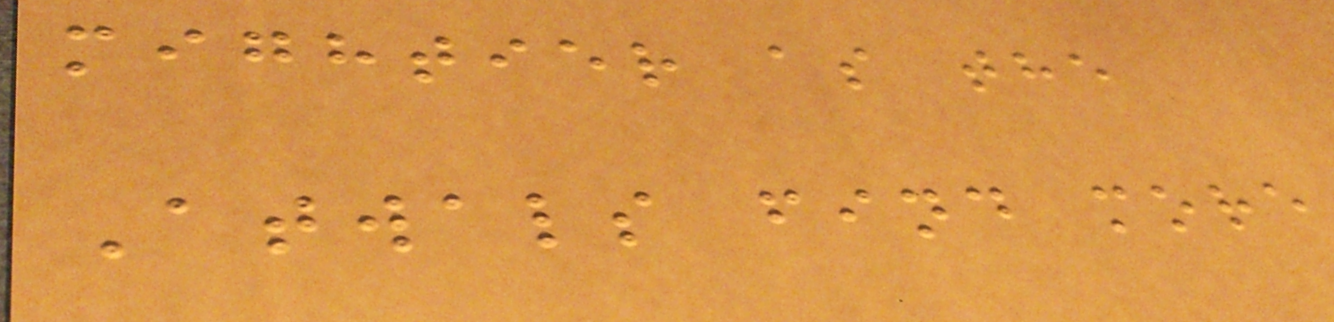mightier as the
Atwals find more
